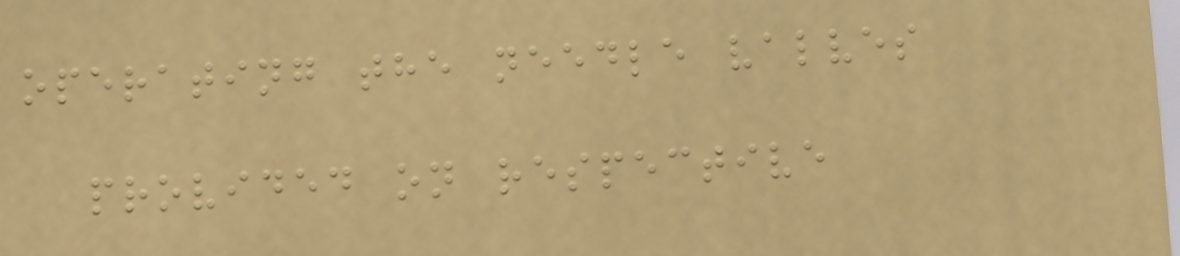operating the needle valves
provided on respective
